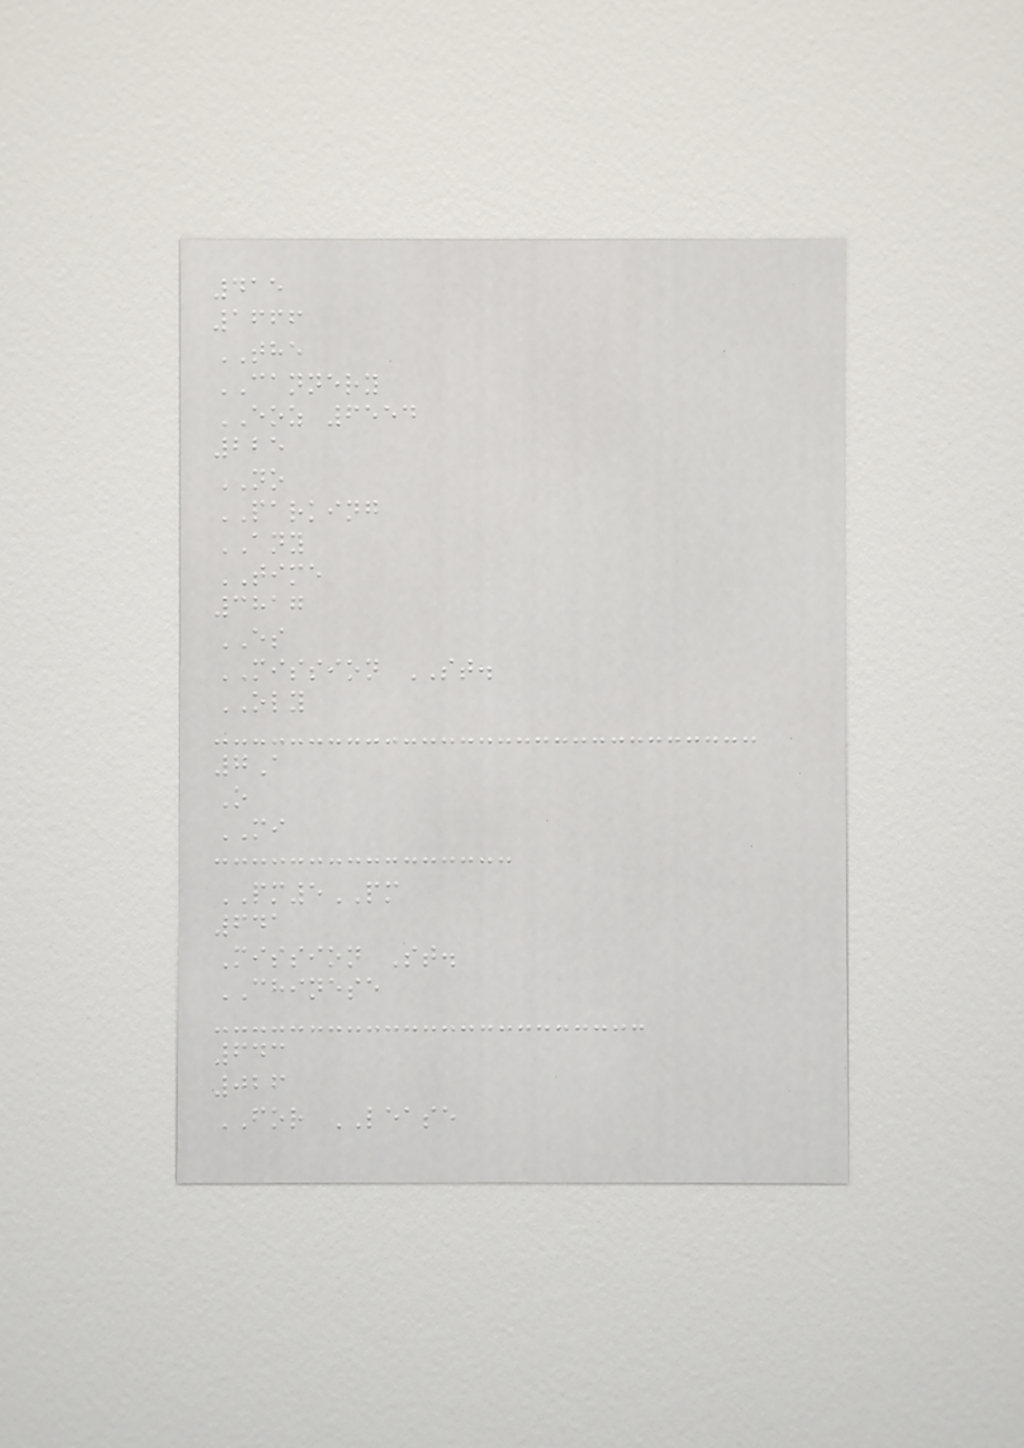415
1666
THE
CANNERY
EOZ 6554
225
NO
PARKING
ANY
TIME
3817
ES
MISSION ST.
OLY
7A
O
MI
PM5PM
641
Mission St.
CHINESE
643
026
FOR LEASE
